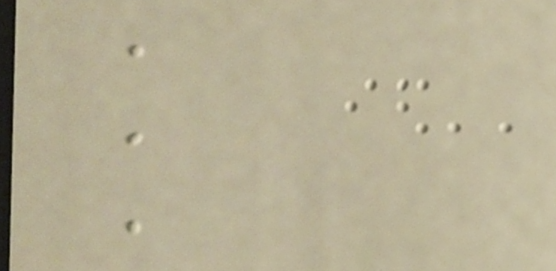,
,
,
